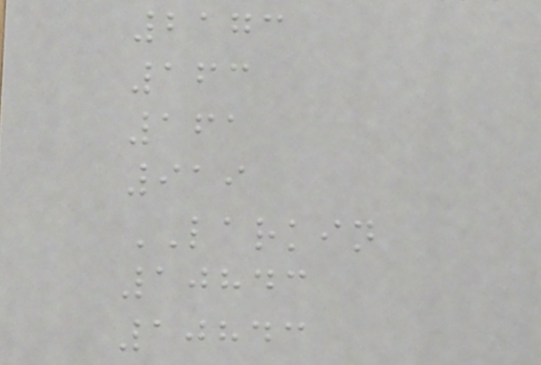2173
163
161
919
LARKIN
10843
10843
